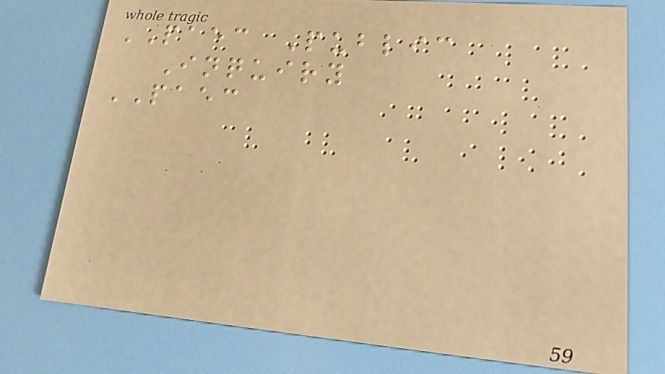PAEC Public
Inquiry
PAEC
